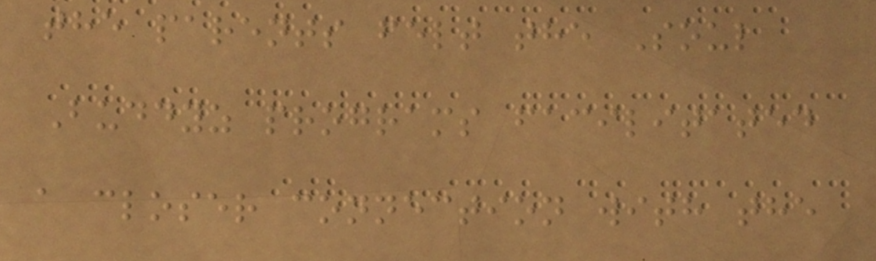the parents felt the Soul
Buddyz programs facilitated
a closer connection with the
